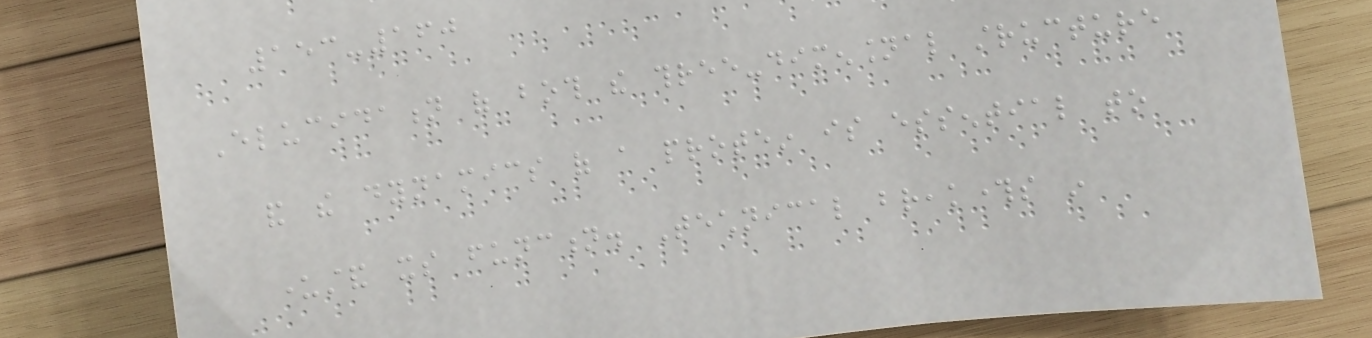153-160
Elucidation of both the three-dimensional structure
and the dynamics of a protein is essential to
understand its function. Technical breakthroughs in
